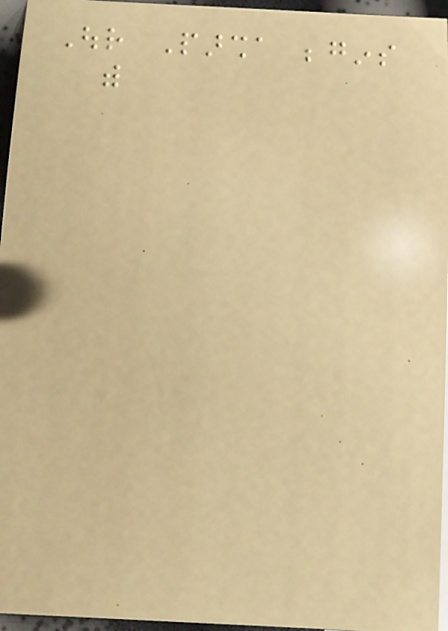Our Parsha begins
with
